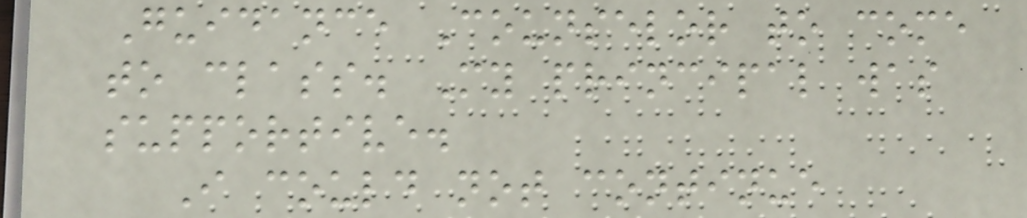Guidance Counselor to come
to class. My principal was
supportive.
I could not continue
